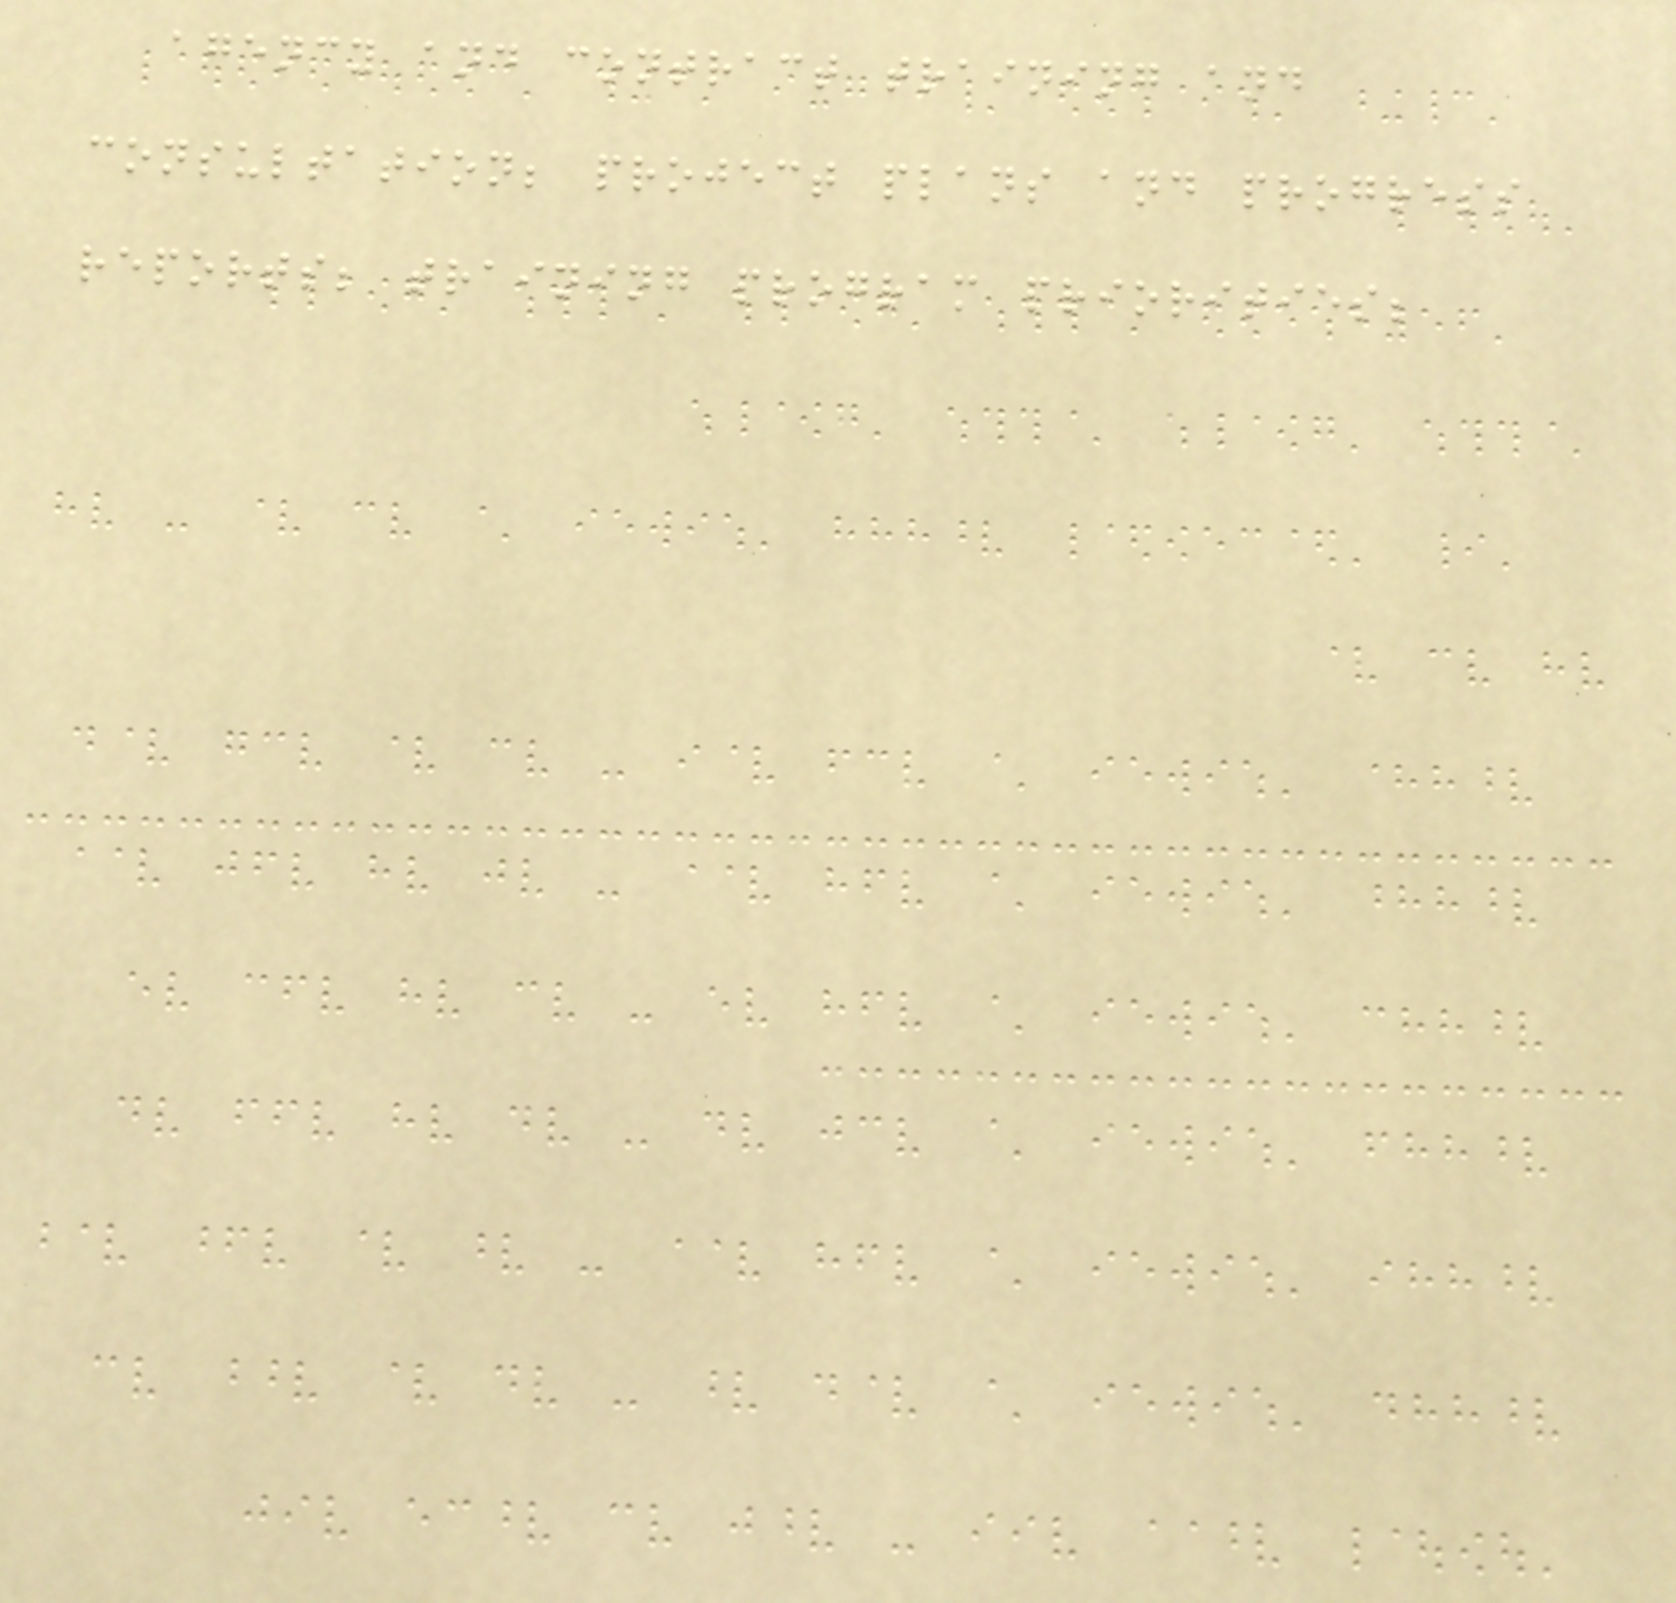agency and contract training and
consultation; project plans and progress
reports; training program priorities;
